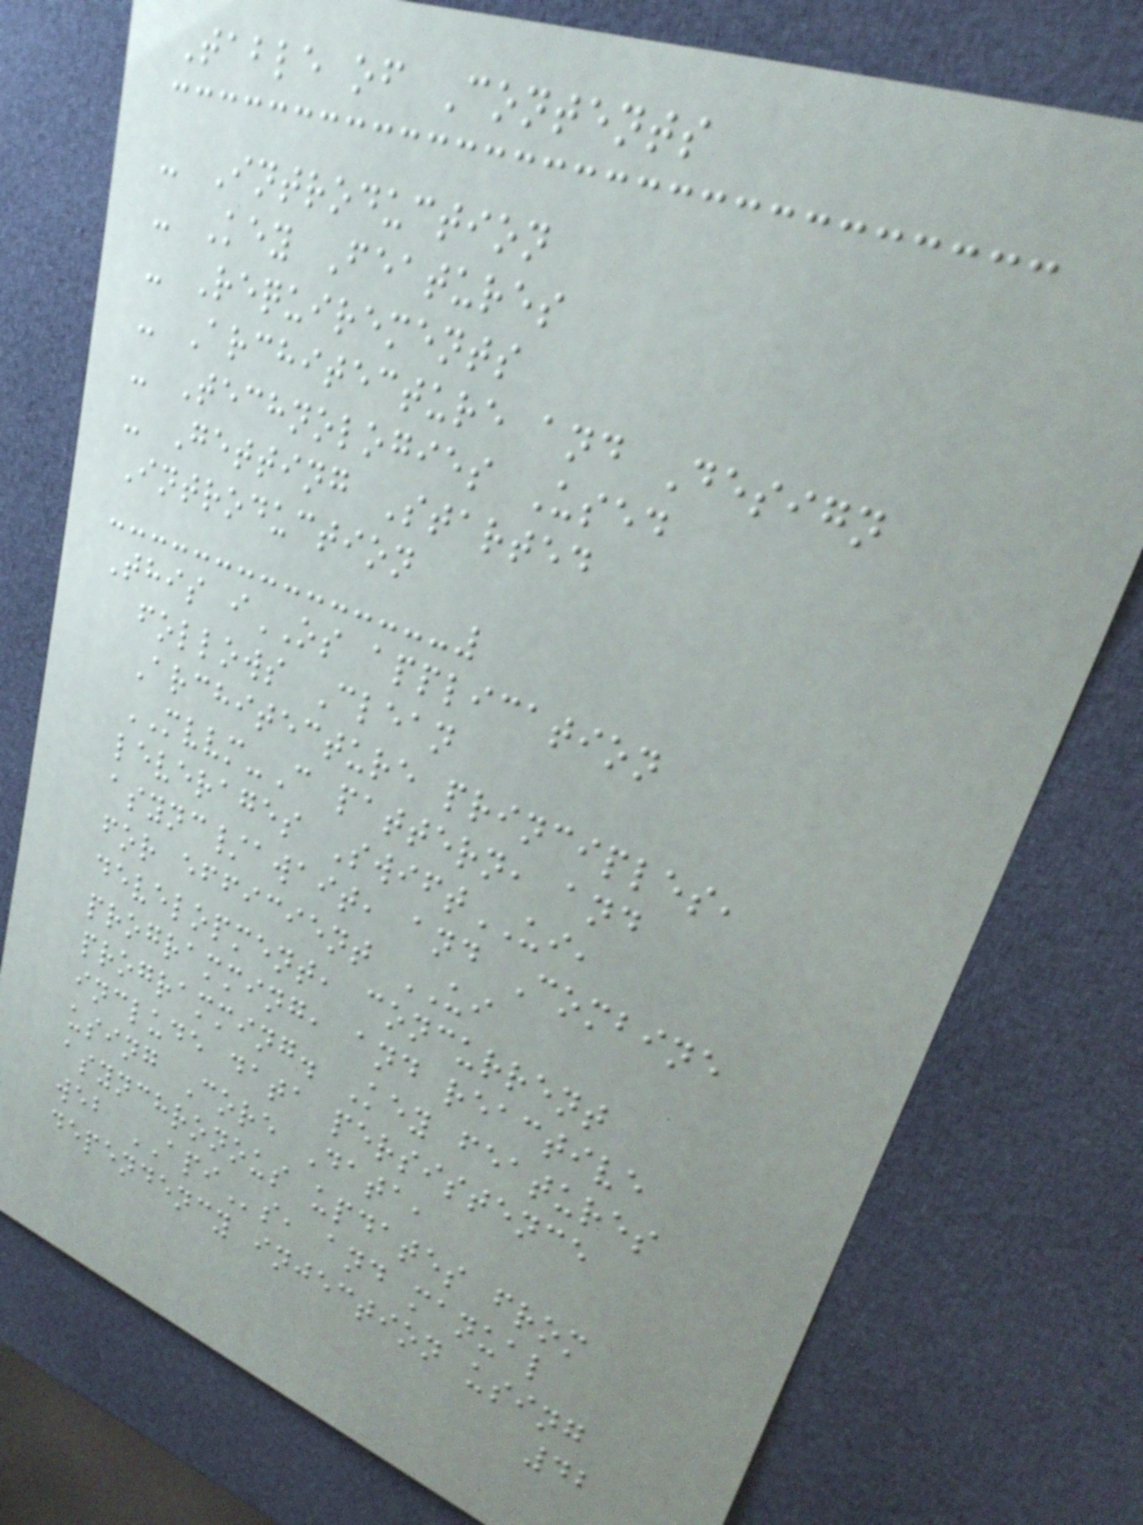Table of Contents
- Introduction
- Key Features
- Requirements
- Architecture and Design
- Technologies Used
- Getting Started
Introduction
This iOS application
follows Clean
Architecture principles,
MVVM-C pattern, and
leverages SwiftUI,
async/await, and Combine
for efficient UI
development, concurrent
programming, and reactive
programming. Key features
include data persistence
using Core Data,
asynchronous updates from
web APIs, and manual
dependency injection using
42
